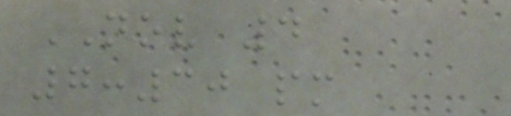NOV 4
7:30 pm
